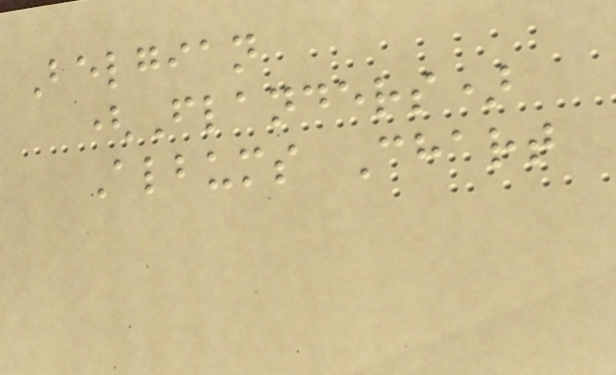Belgian
(Flanders)
Albums Chart
